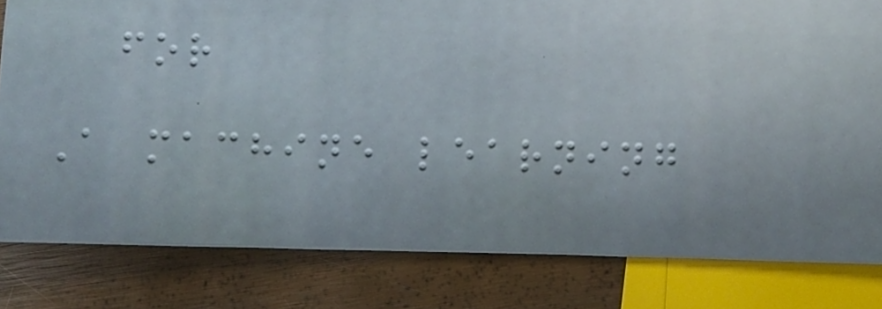for
A machine learning
